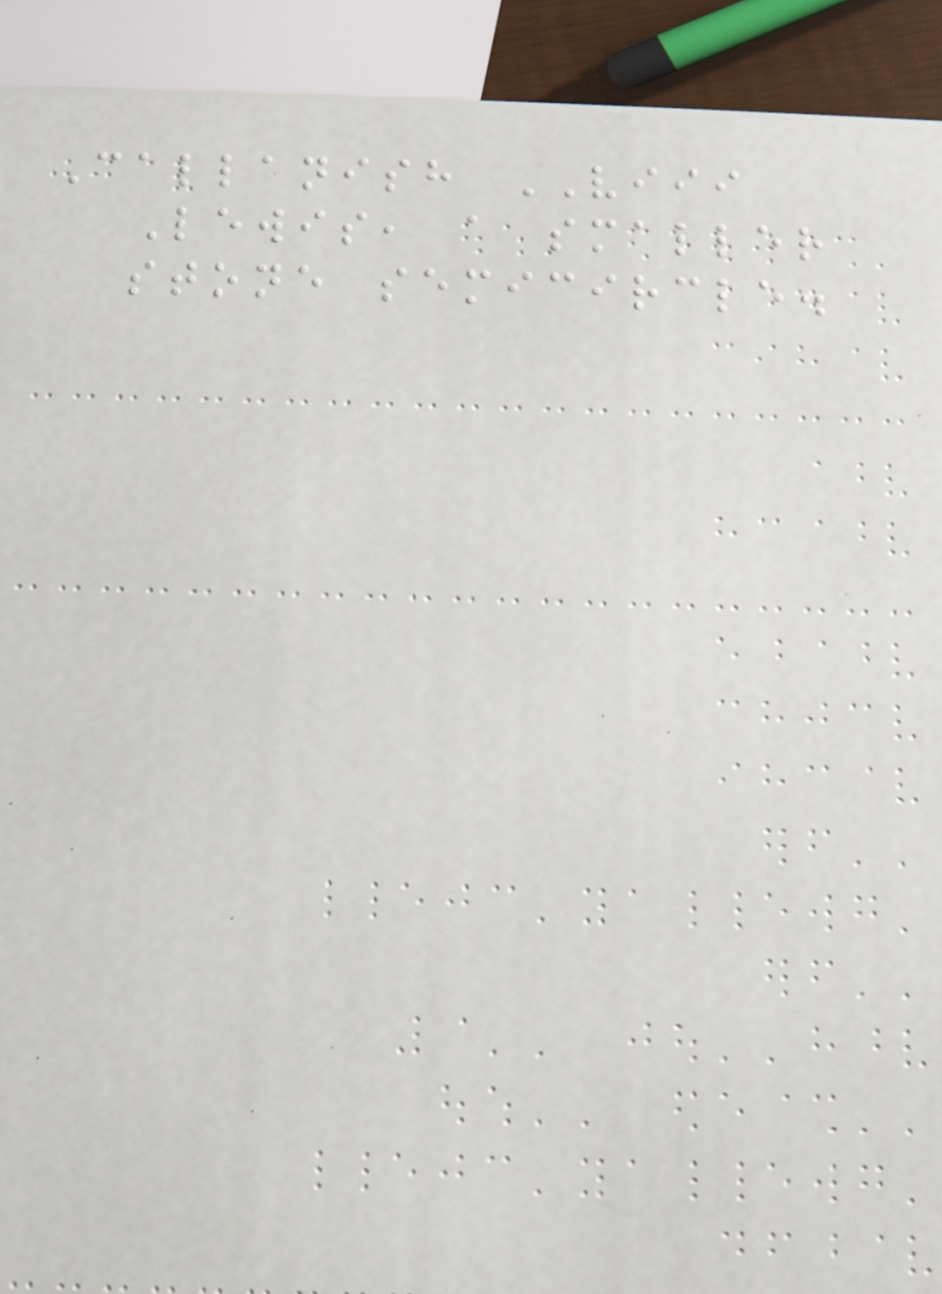Callanish VIII
Lewis, a smaller
stone semicircle.
